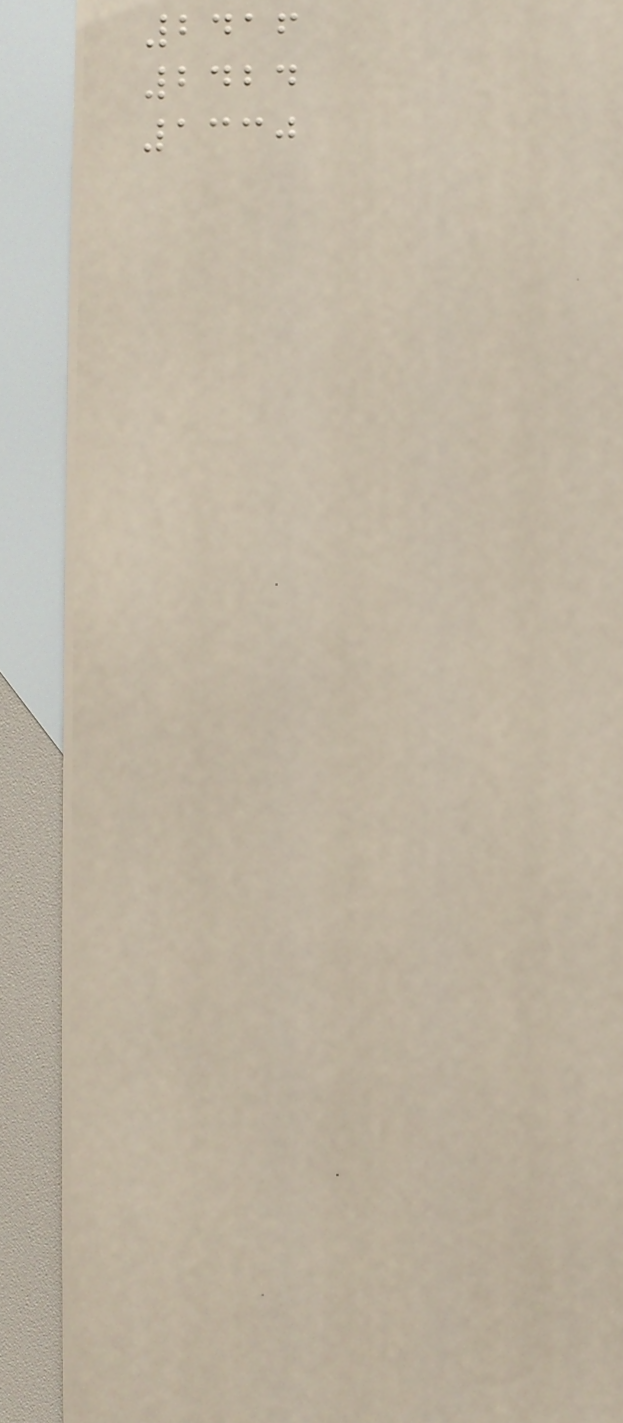2416
2424
1330
